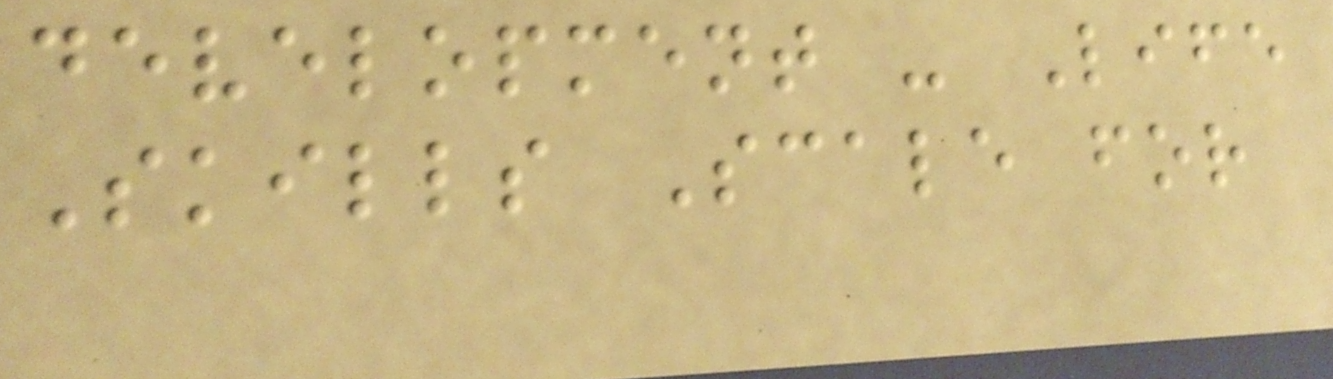development - Life
Skills Scale for
